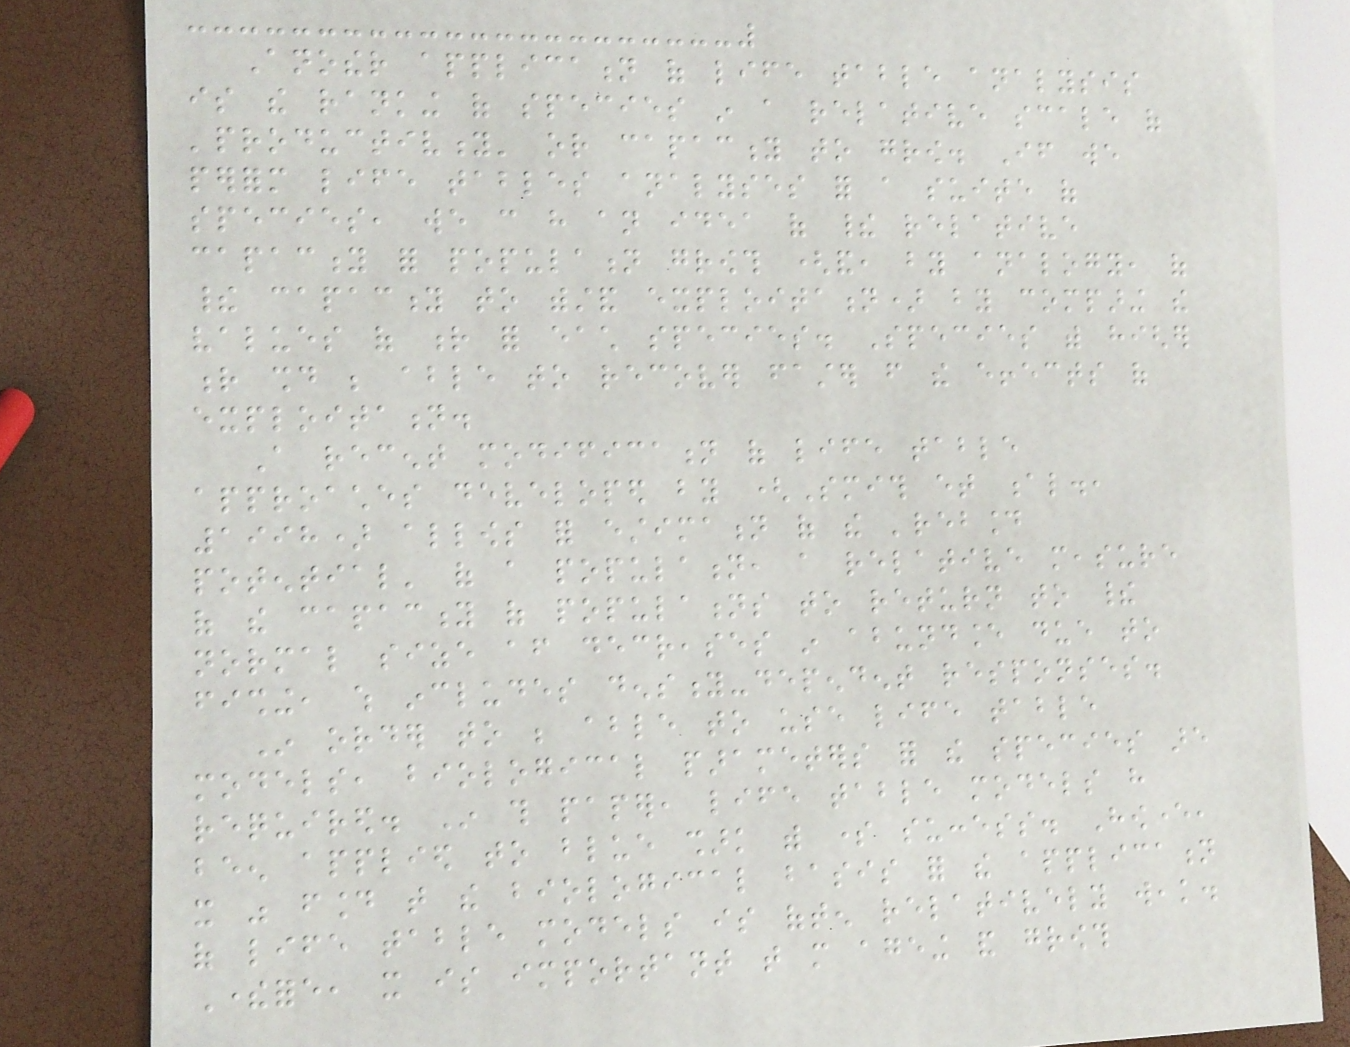Another application of life table analysis
is the ranking of species in a relative scale of
'productivity' or capacity to grow. If we
perform life tables analyses for a suite of
species, we can have an idea of their relative
capacity for population growth (and, by analogy, of
their capacity to withstand exploitation) by comparing the
values of r for each species. Species with higher
r should be able to recover faster from the effects of
exploitation.
A recent modification of life table
approaches developed by (Smith et al.,
1998) allows for estimation of the 'rebound
potential' of a population, a relative measure
of the capacity of populations to return to their
normal size after decreases in abundance due to
fishing, which includes density-dependent responses.
In order to be able to use life table
models, biological parameters for the species are
required. In this paper, life table models have
been applied to blue shark with some success. However,
it was found that the biological basis for the application
of life table models is often relatively weak.
Therefore, it is important that more ageing and growth
